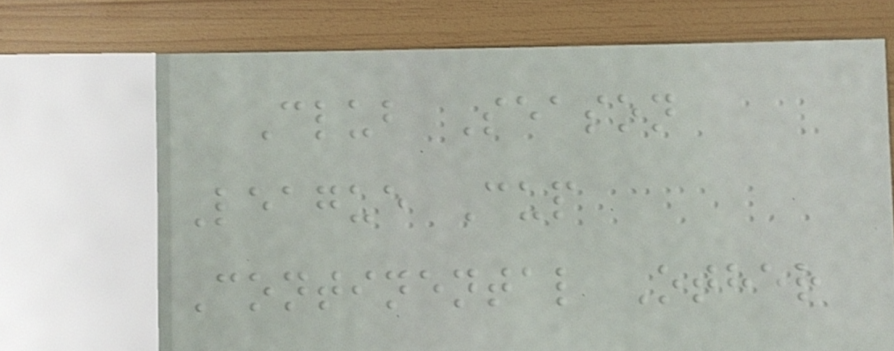Club Season
League Cup
Continental Other
